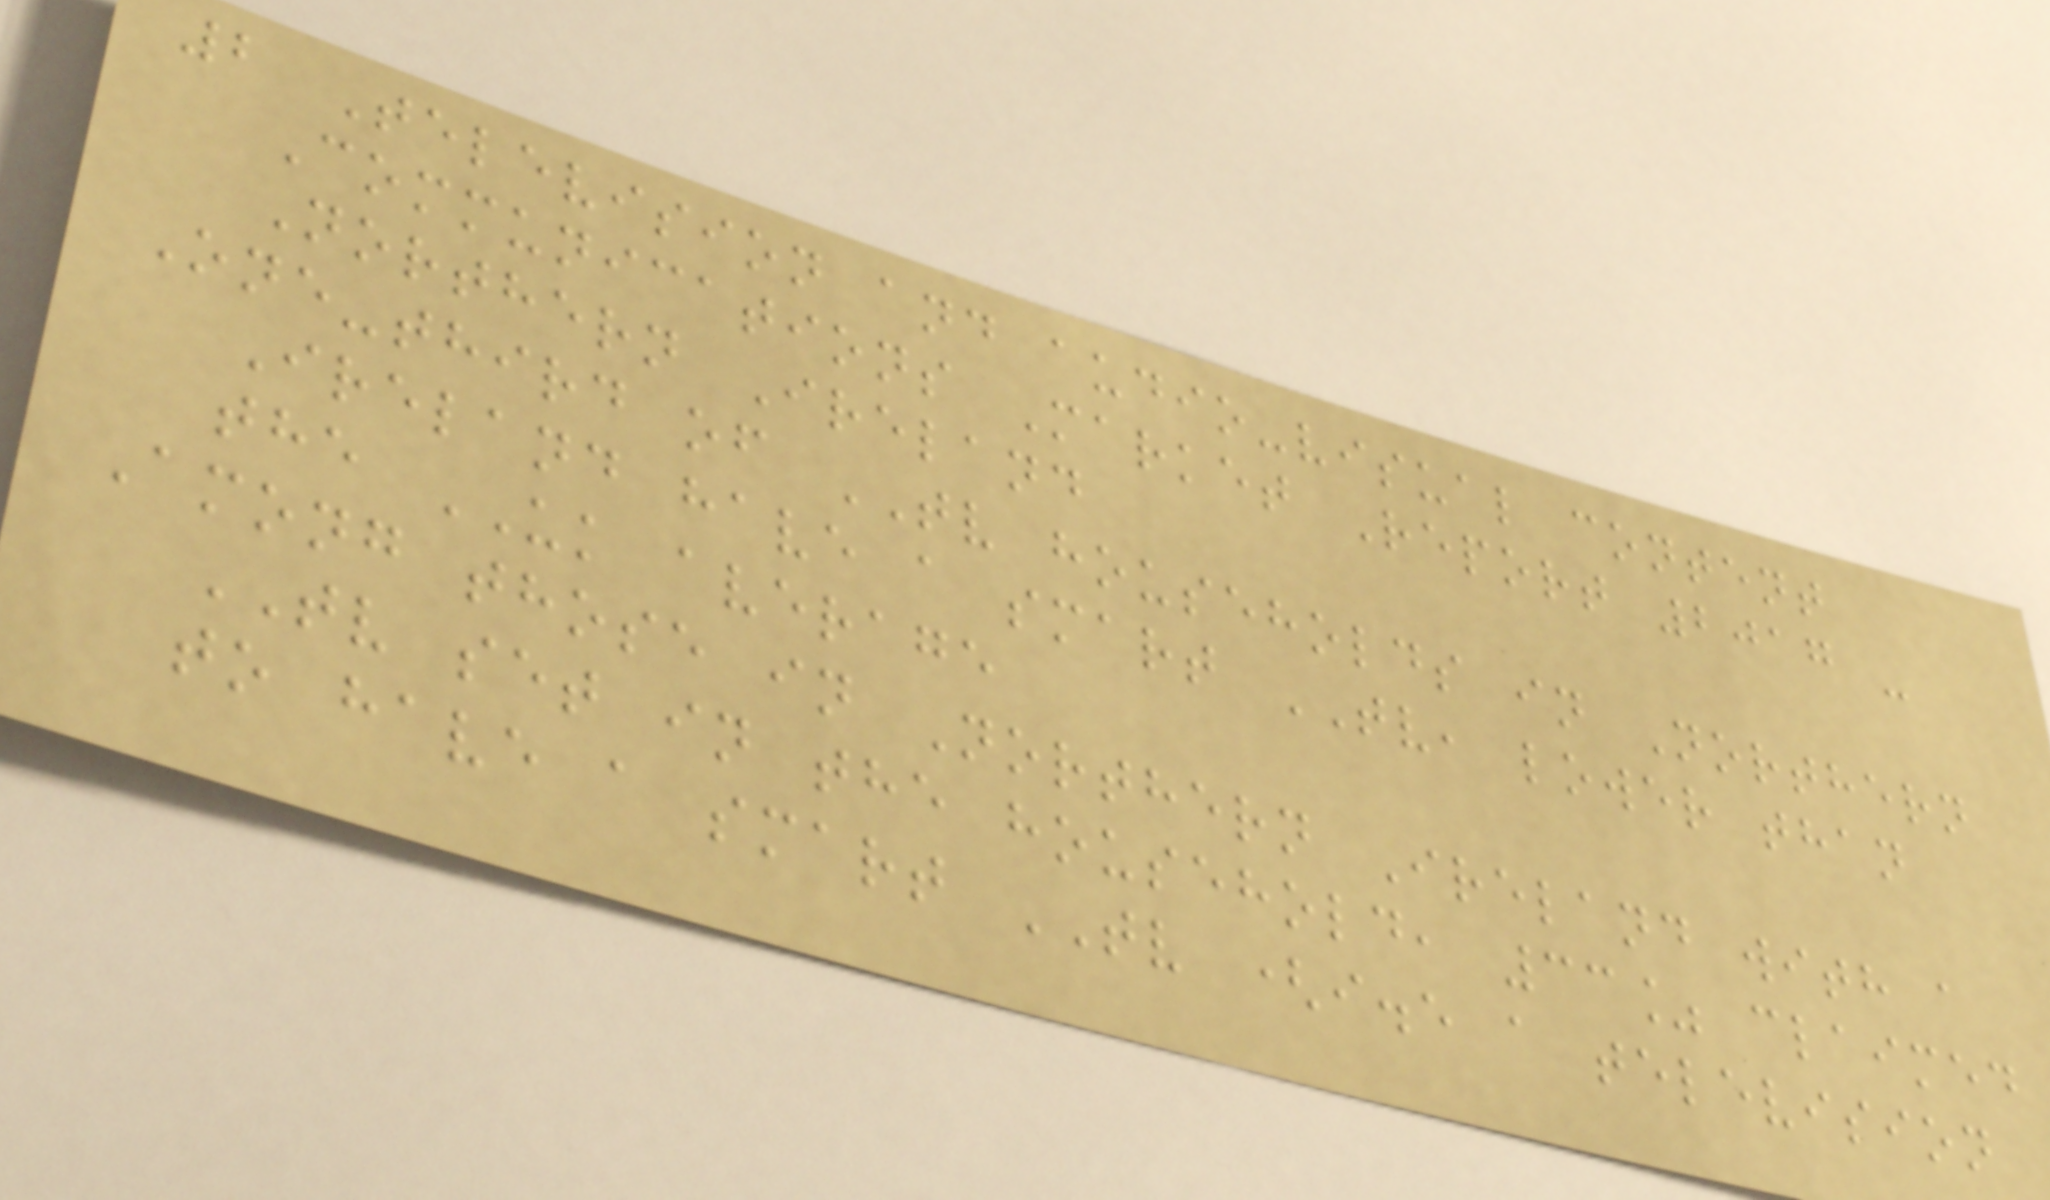2 Television and audio-visual content
Communications Market Report 2017 -
Northern Ireland
One-third of TV households in Northern
Ireland have a smart TV, lower than
the UK average
Among those in Northern Ireland with a
TV set in the household, 33% claimed
to have a smart TV (i.e a television
